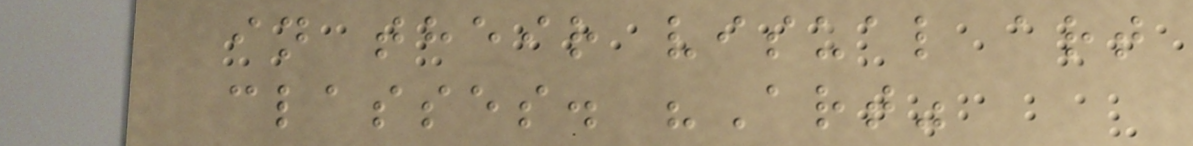in their visual art
classes. "Art"
